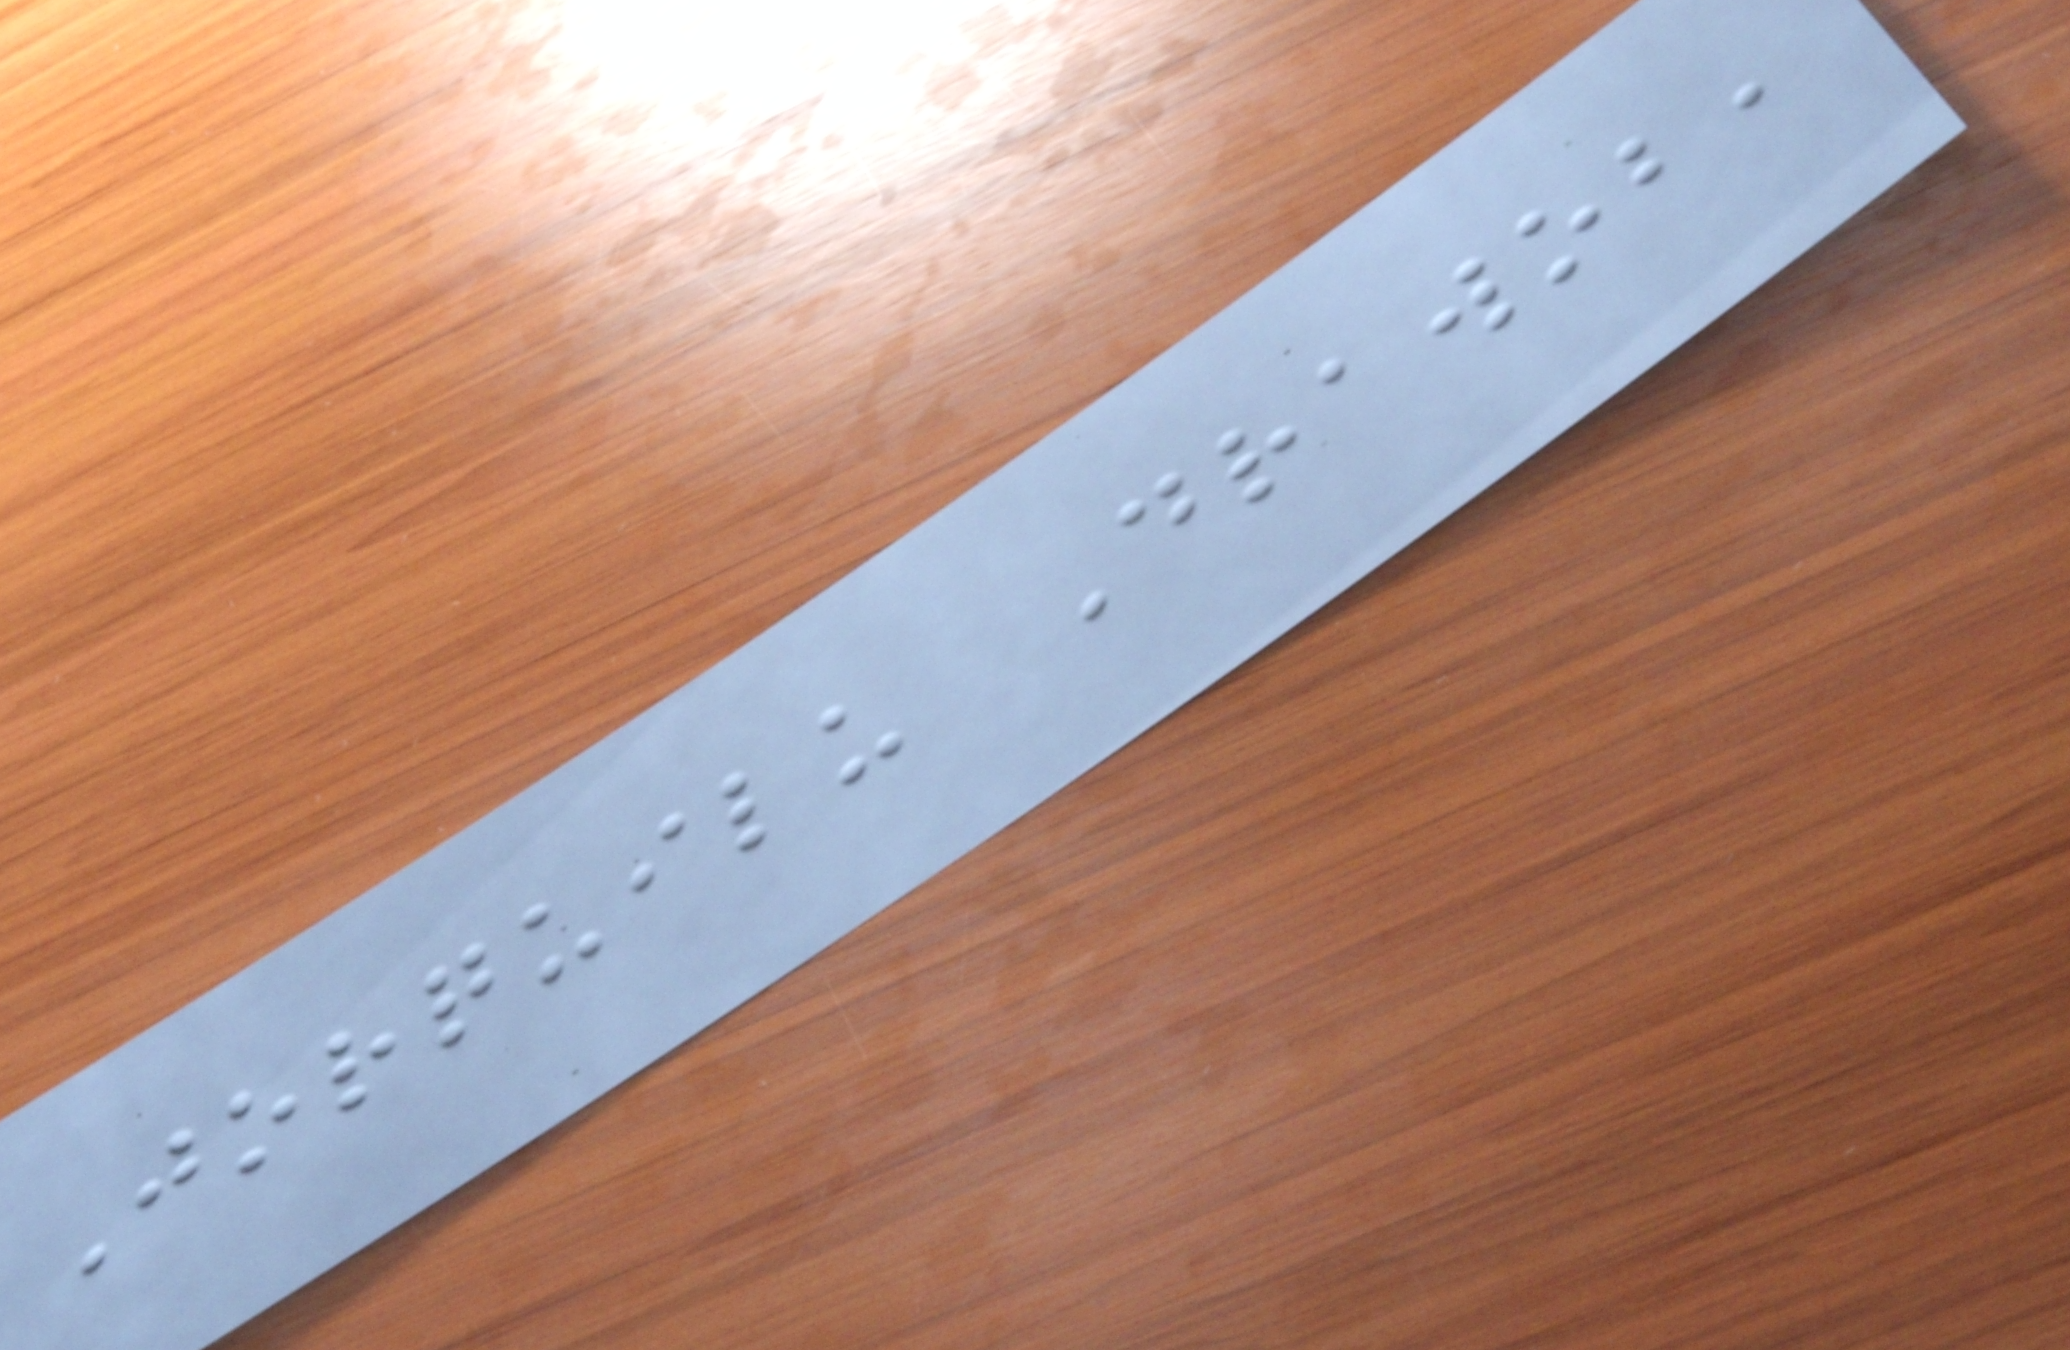Jorquilu Drawob,
